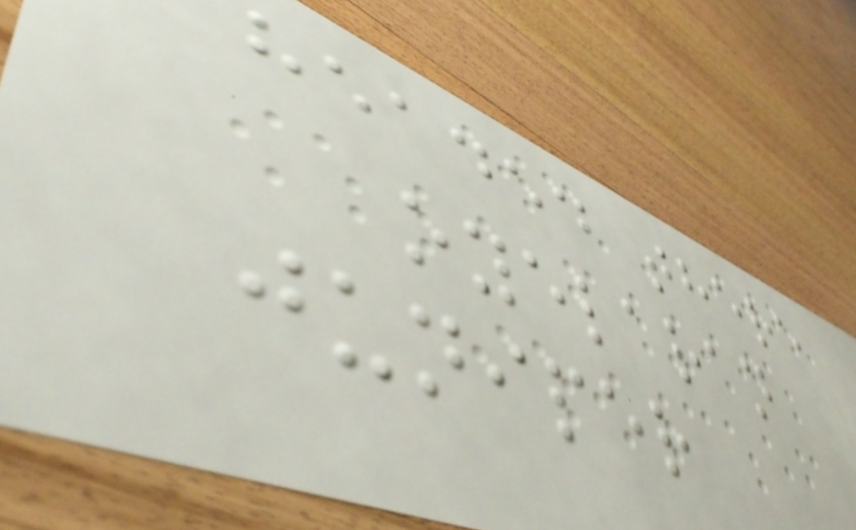headed there
oyelaran
juniper
